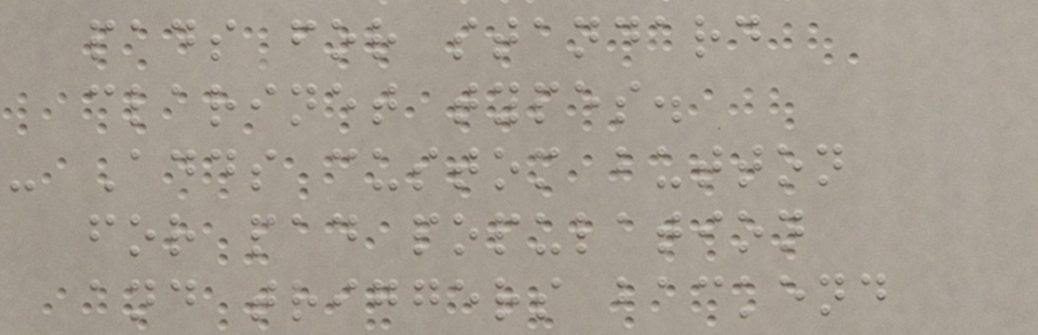pads for standard
clarinet types.
- Adds custom button
for pad population
and triggers backend
